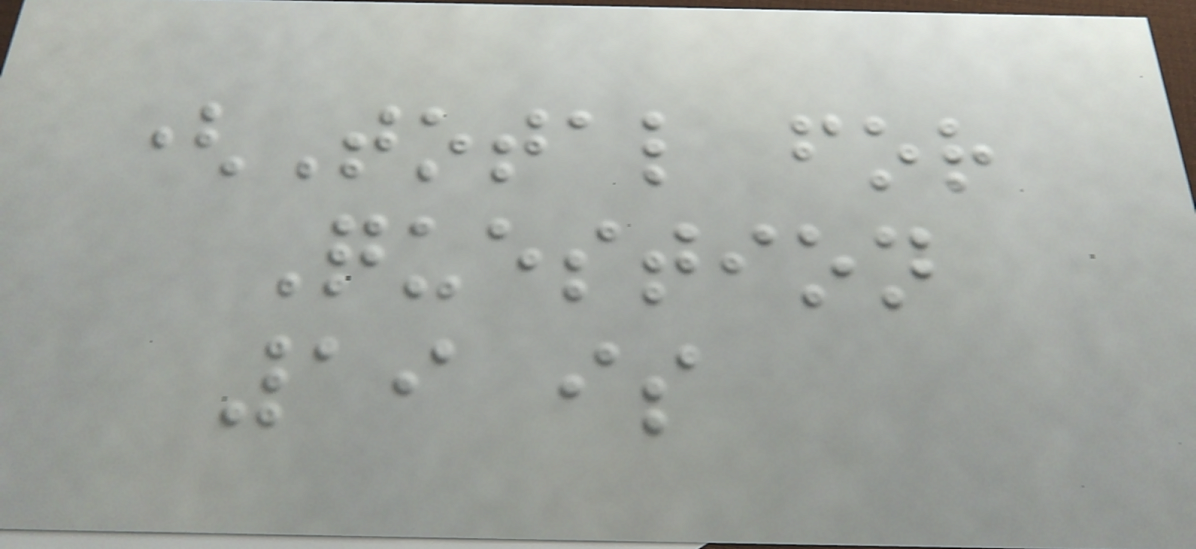(Total for
Question
19 is
